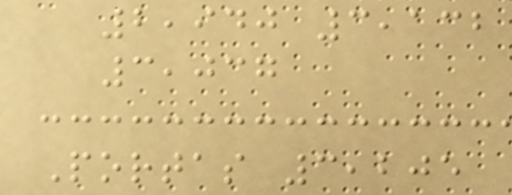2,940 3,132
3,037
Portas 3,205
